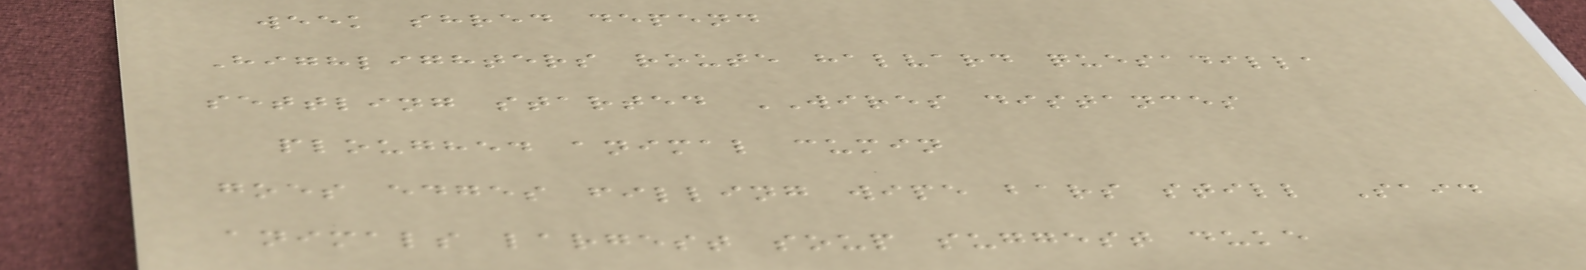week shred depend
Highlighters route halvard quesadilla
settling started WIRES distances
ploughed animal cumin
goes edges filling wipe bars still Said
animals largest soup suggest duke
